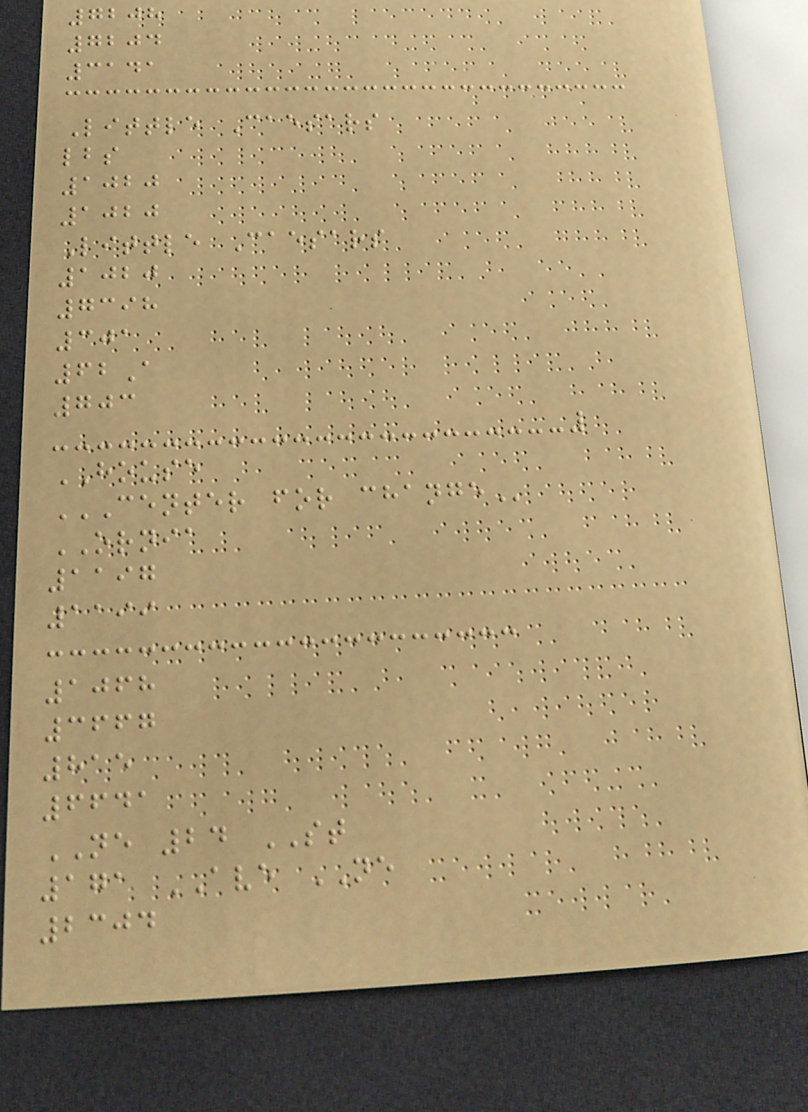7208
7204
3141
Little Caesars
lbs
1020
1020
Little Caesars
1020
7398
301
62A
703
HOUSE
CENTER FOR CHANGE
ORNIA
1197
1199
1068
3667
815
6641
NE 24 ST
171 AVE NE
2304
